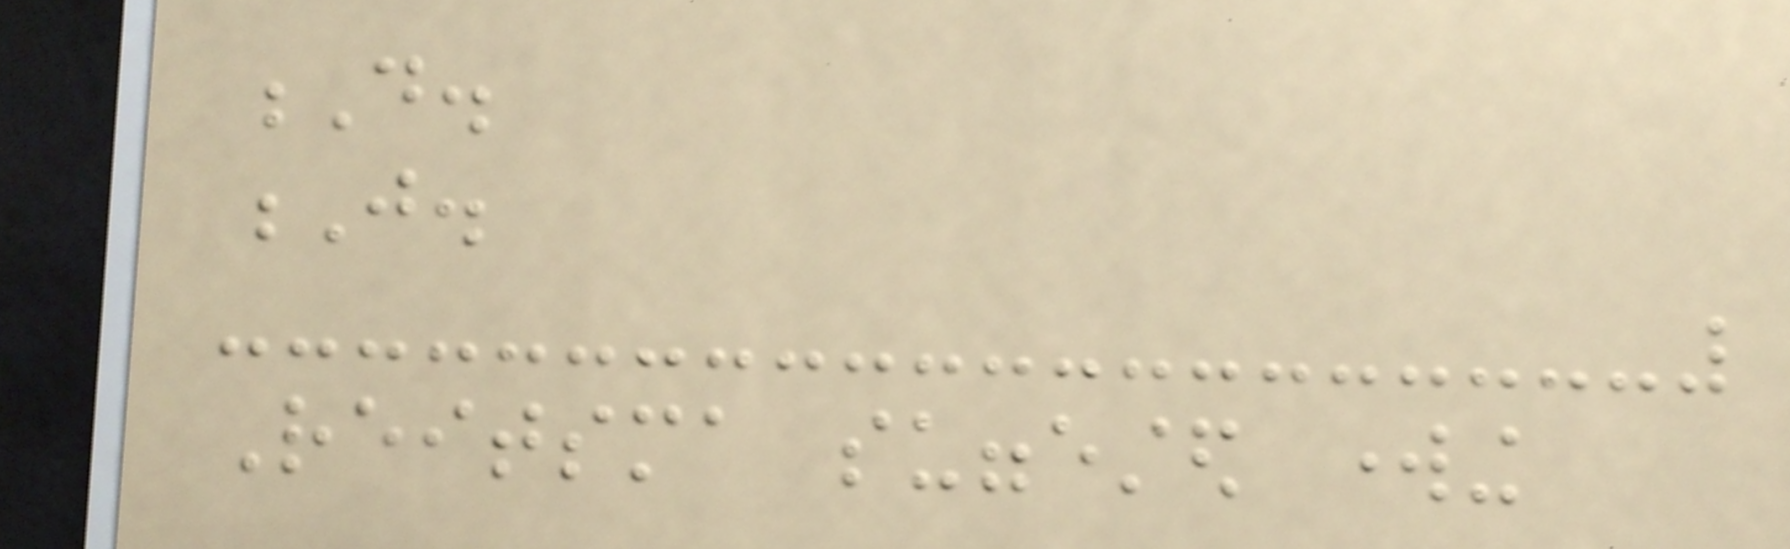D.
J.
Reitsma suggested working
